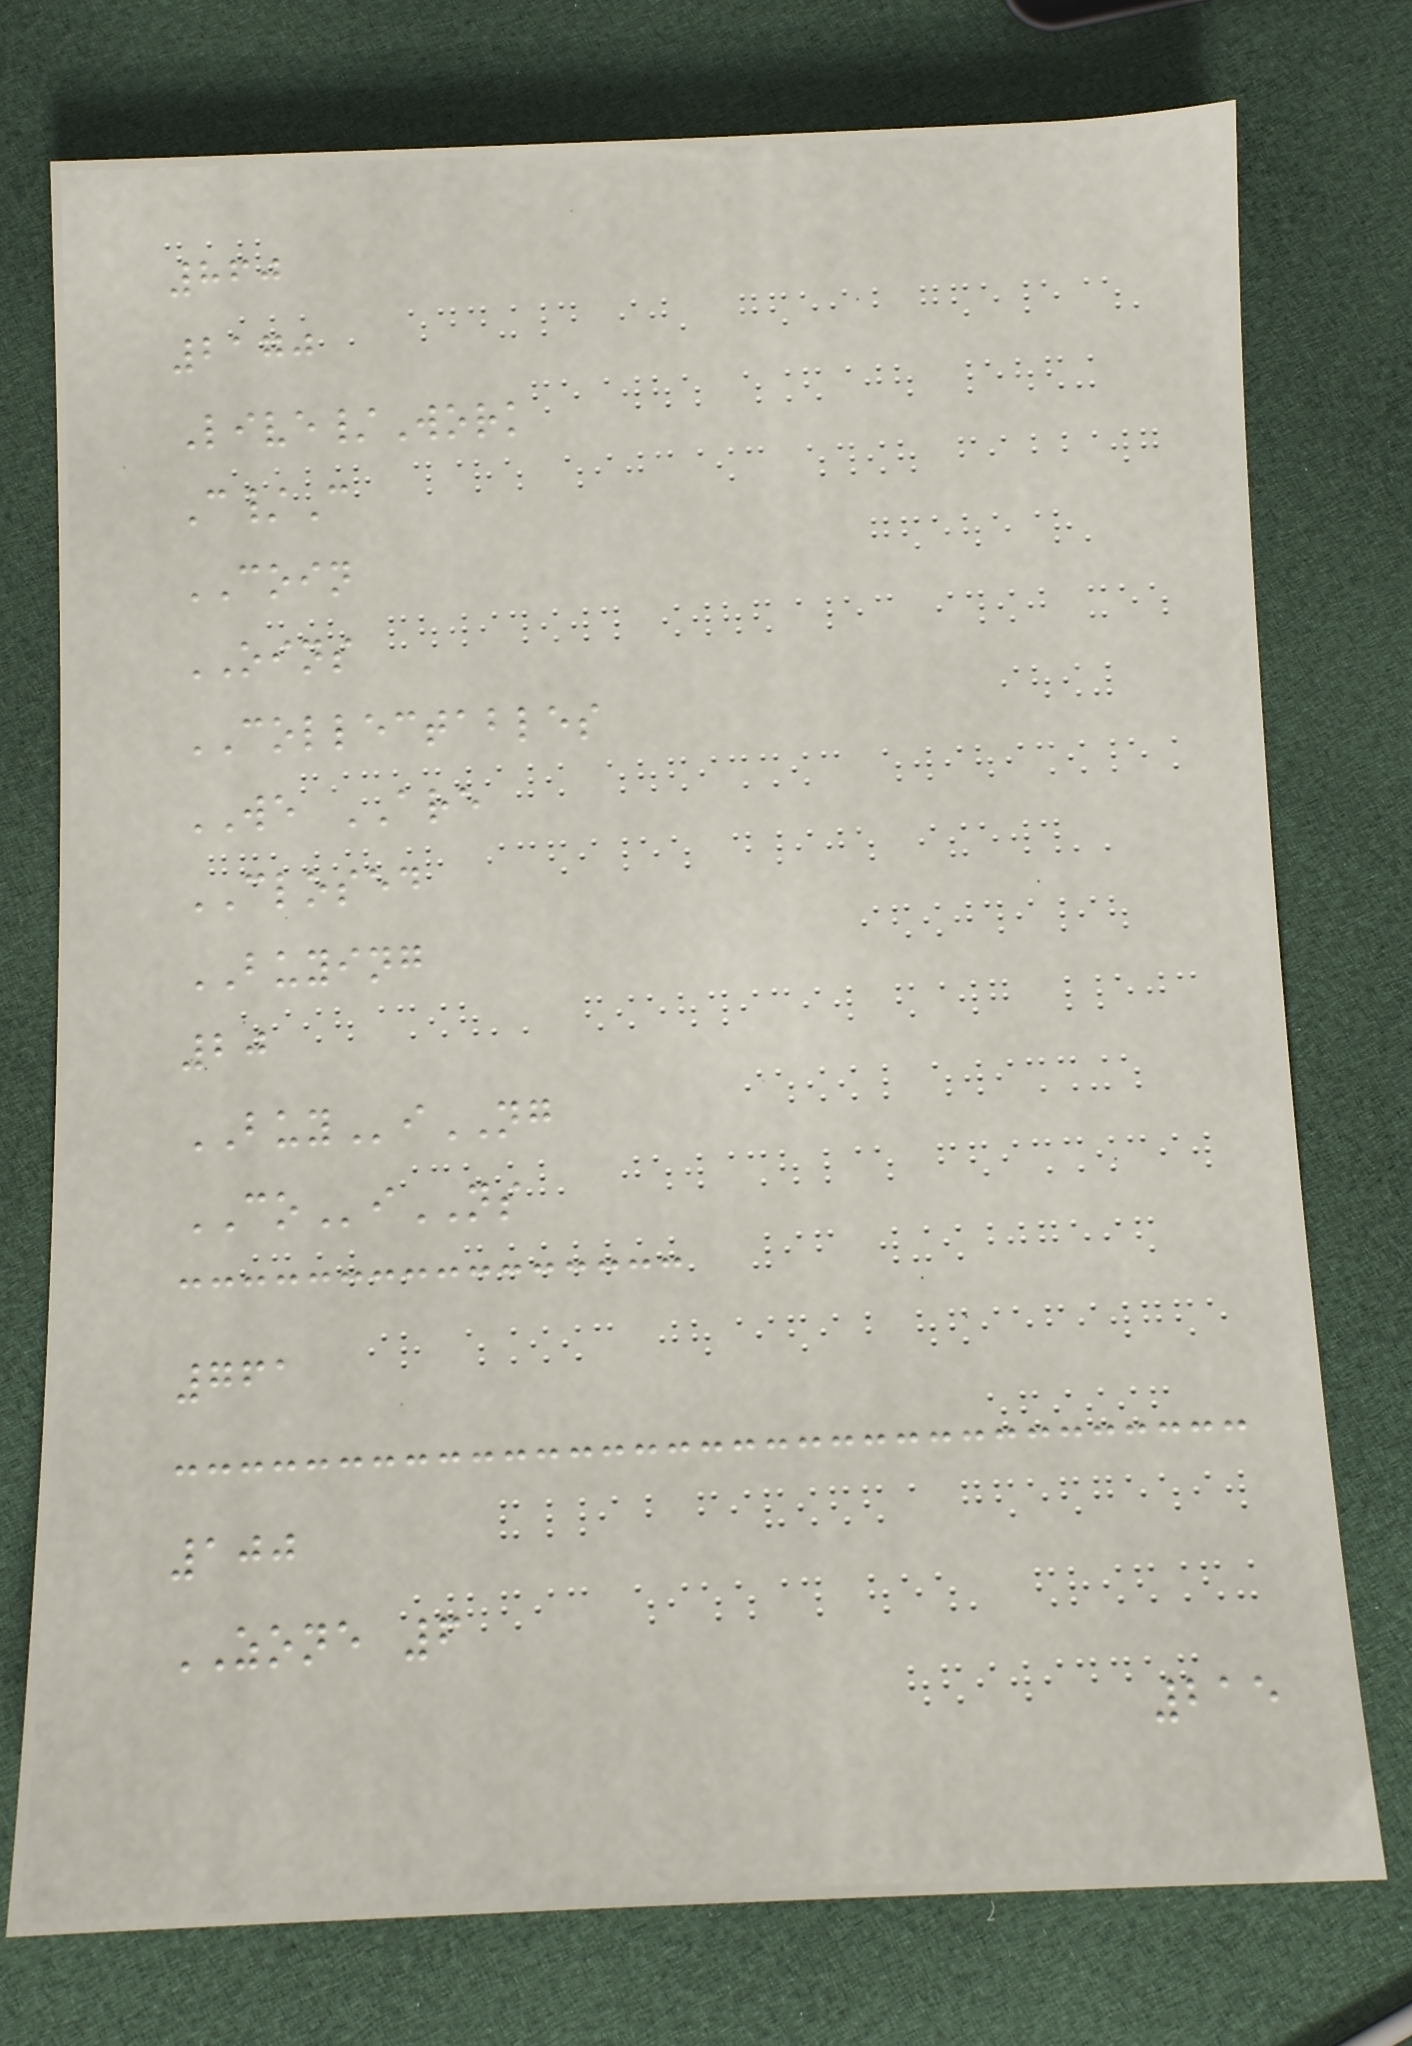860
2170
Live/Work
C/C
COIN
OINS
COLLECTABLES
WE ARE
CLOSED
BUYING
20
BUYiNG
COiNS
761
100
ZONE 6
215
